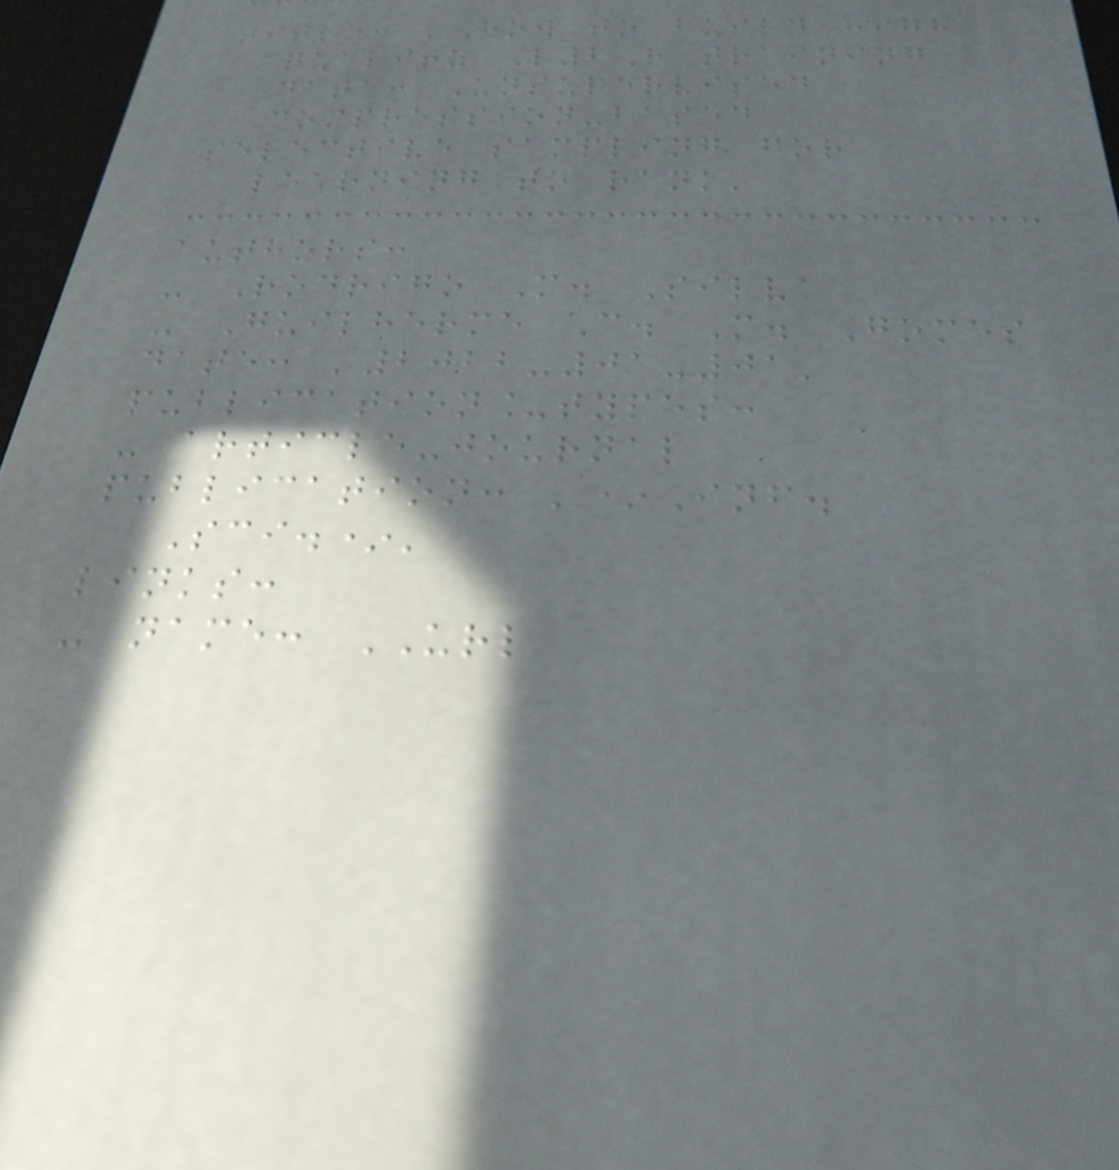title: 'How to build high
quality L2R training
data: Unsupervised
compression-based
selective sampling for
learning to rank'
authors:
- Rodrigo M. Silva
- Guilherme C. M. Gomes
date: '2022-01-01'
publication_types:
- article-journal
publication: '*Inf.
Sci.*'
links:
- name: URL
